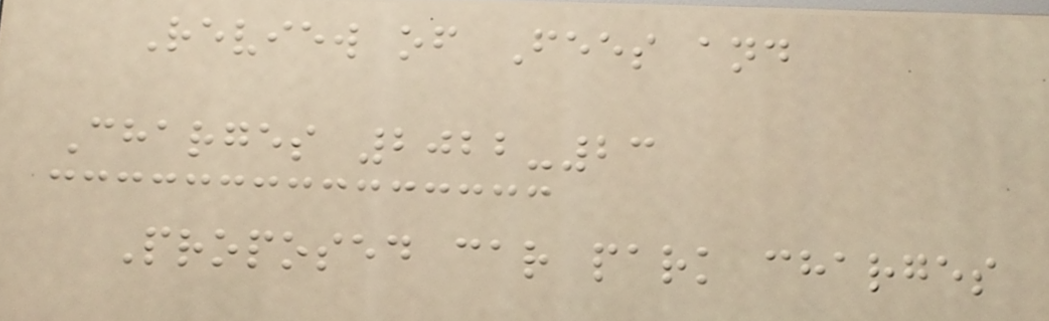Review of Fees and
Charges 2022-23
Proposed car park charges
